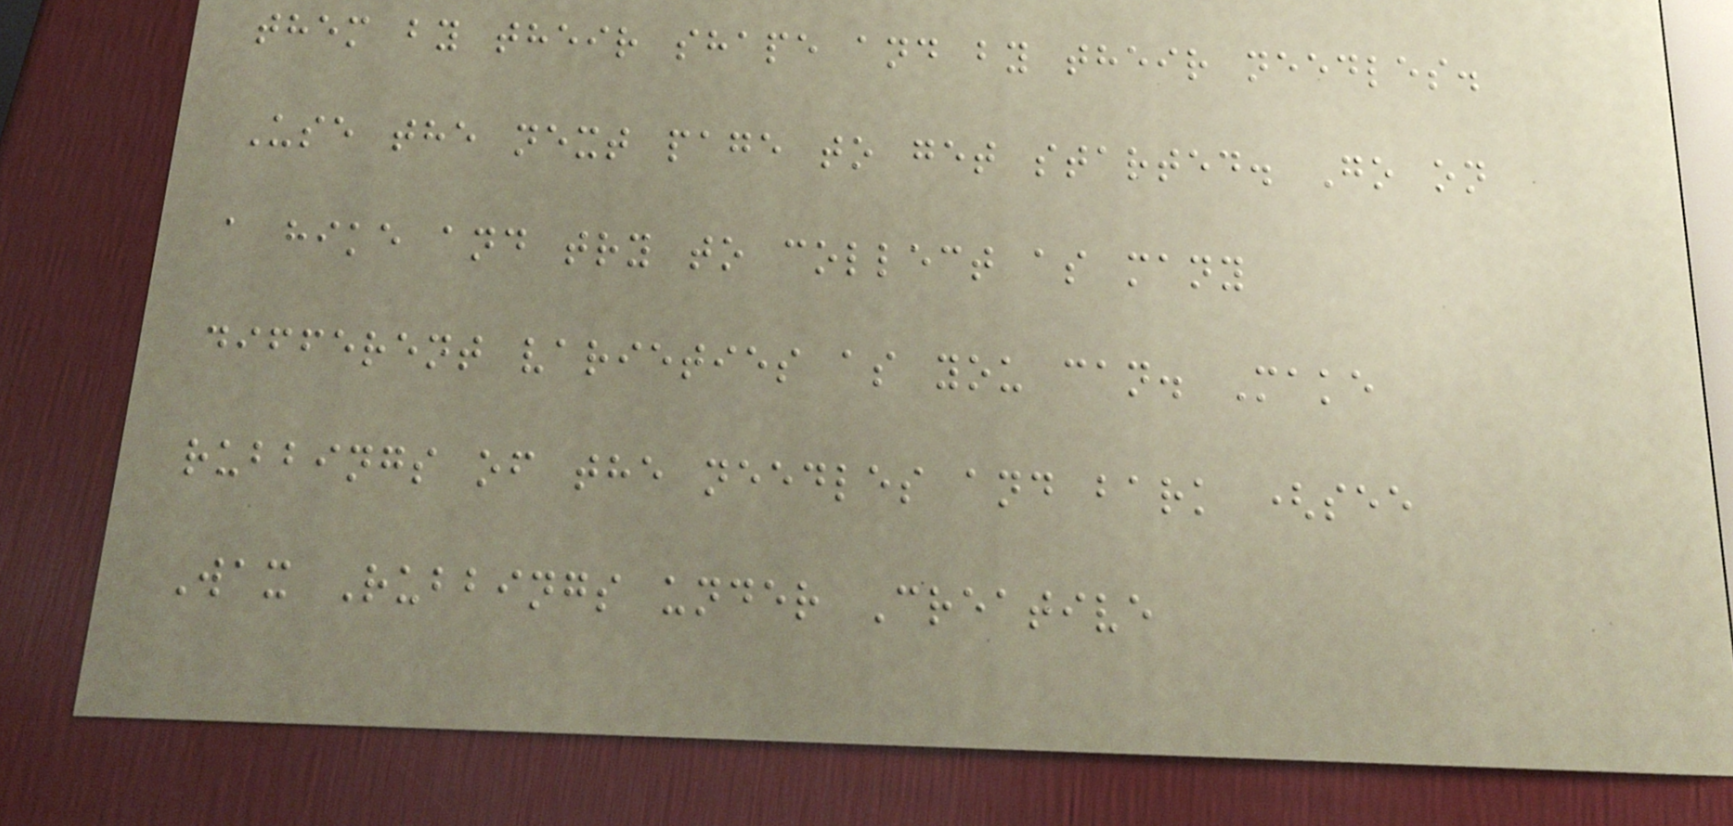them by their shape and by their needles.
Use the next page to get started. Go on
a hike and try to collect as many
different varieties as you can. Make
rubbings of the needles and bark (see
Wax Rubbings under Creative
